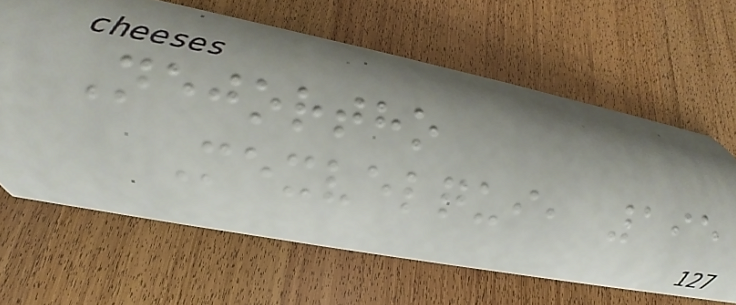Nejortho
Mexvelqui, 195
